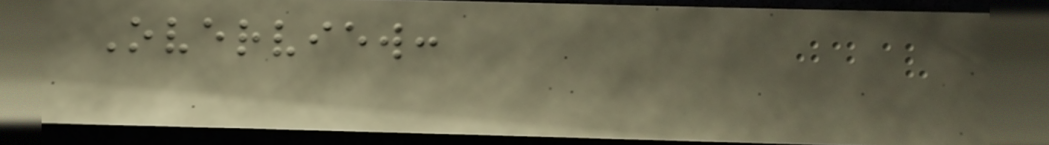Overview:
